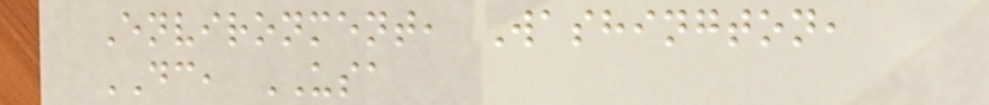Environment, Washington,
DC, USA
